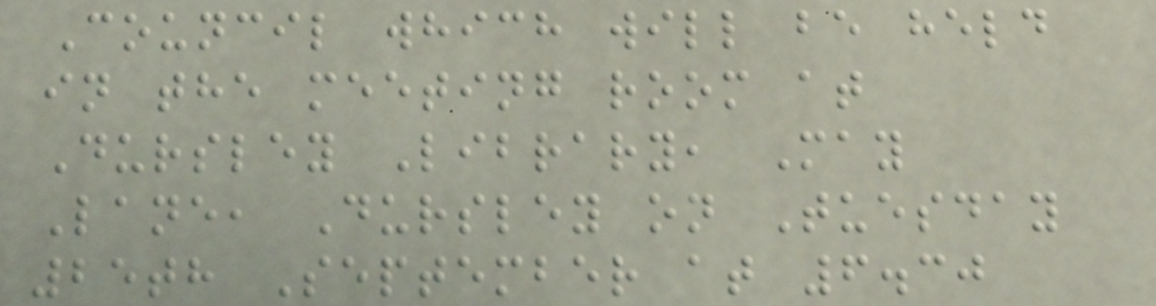Council which will be held
in the meeting room at
Dursley Library, May
Lane, Dursley on Tuesday
25th September at 6.30
